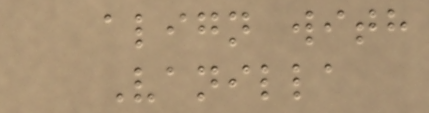align with
Vanilla
